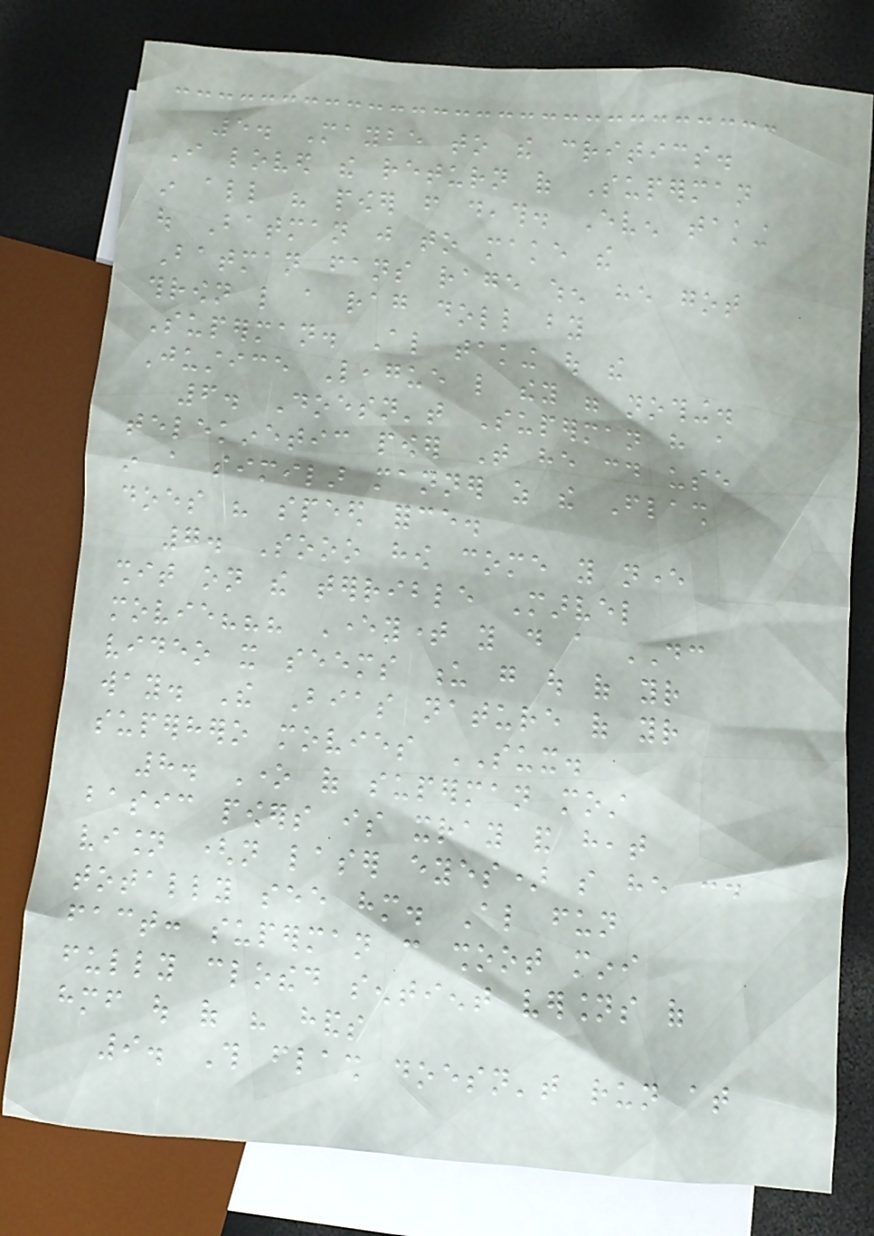5. Maybe to the critics.
I loved the return of Superman
in all his power from death. Even taking
out Batman just to make the
Batman fans rage when he got
thrown like a rag doll by
Superman. Also taking out the
Justice League like they were nothing.
6. Doesn't Superman have a
telekinetic power That he could use
in a similar manner as the Flash
does his speed force.
7. Sooo how come you never
shit on the terrible Marvel
movie??? Everytime you do a DC
video it seems u go out of your
way. The Bias nature of your
superhero movies SUX.
8. One of superman most
basic powers is xray and heat
vision (not laser eyes) so he could
totally see him. Also fun
fact: superman can shoot mini
fully clothed sentient versions of
himself out of his hands
9. This flash doesn't run at
